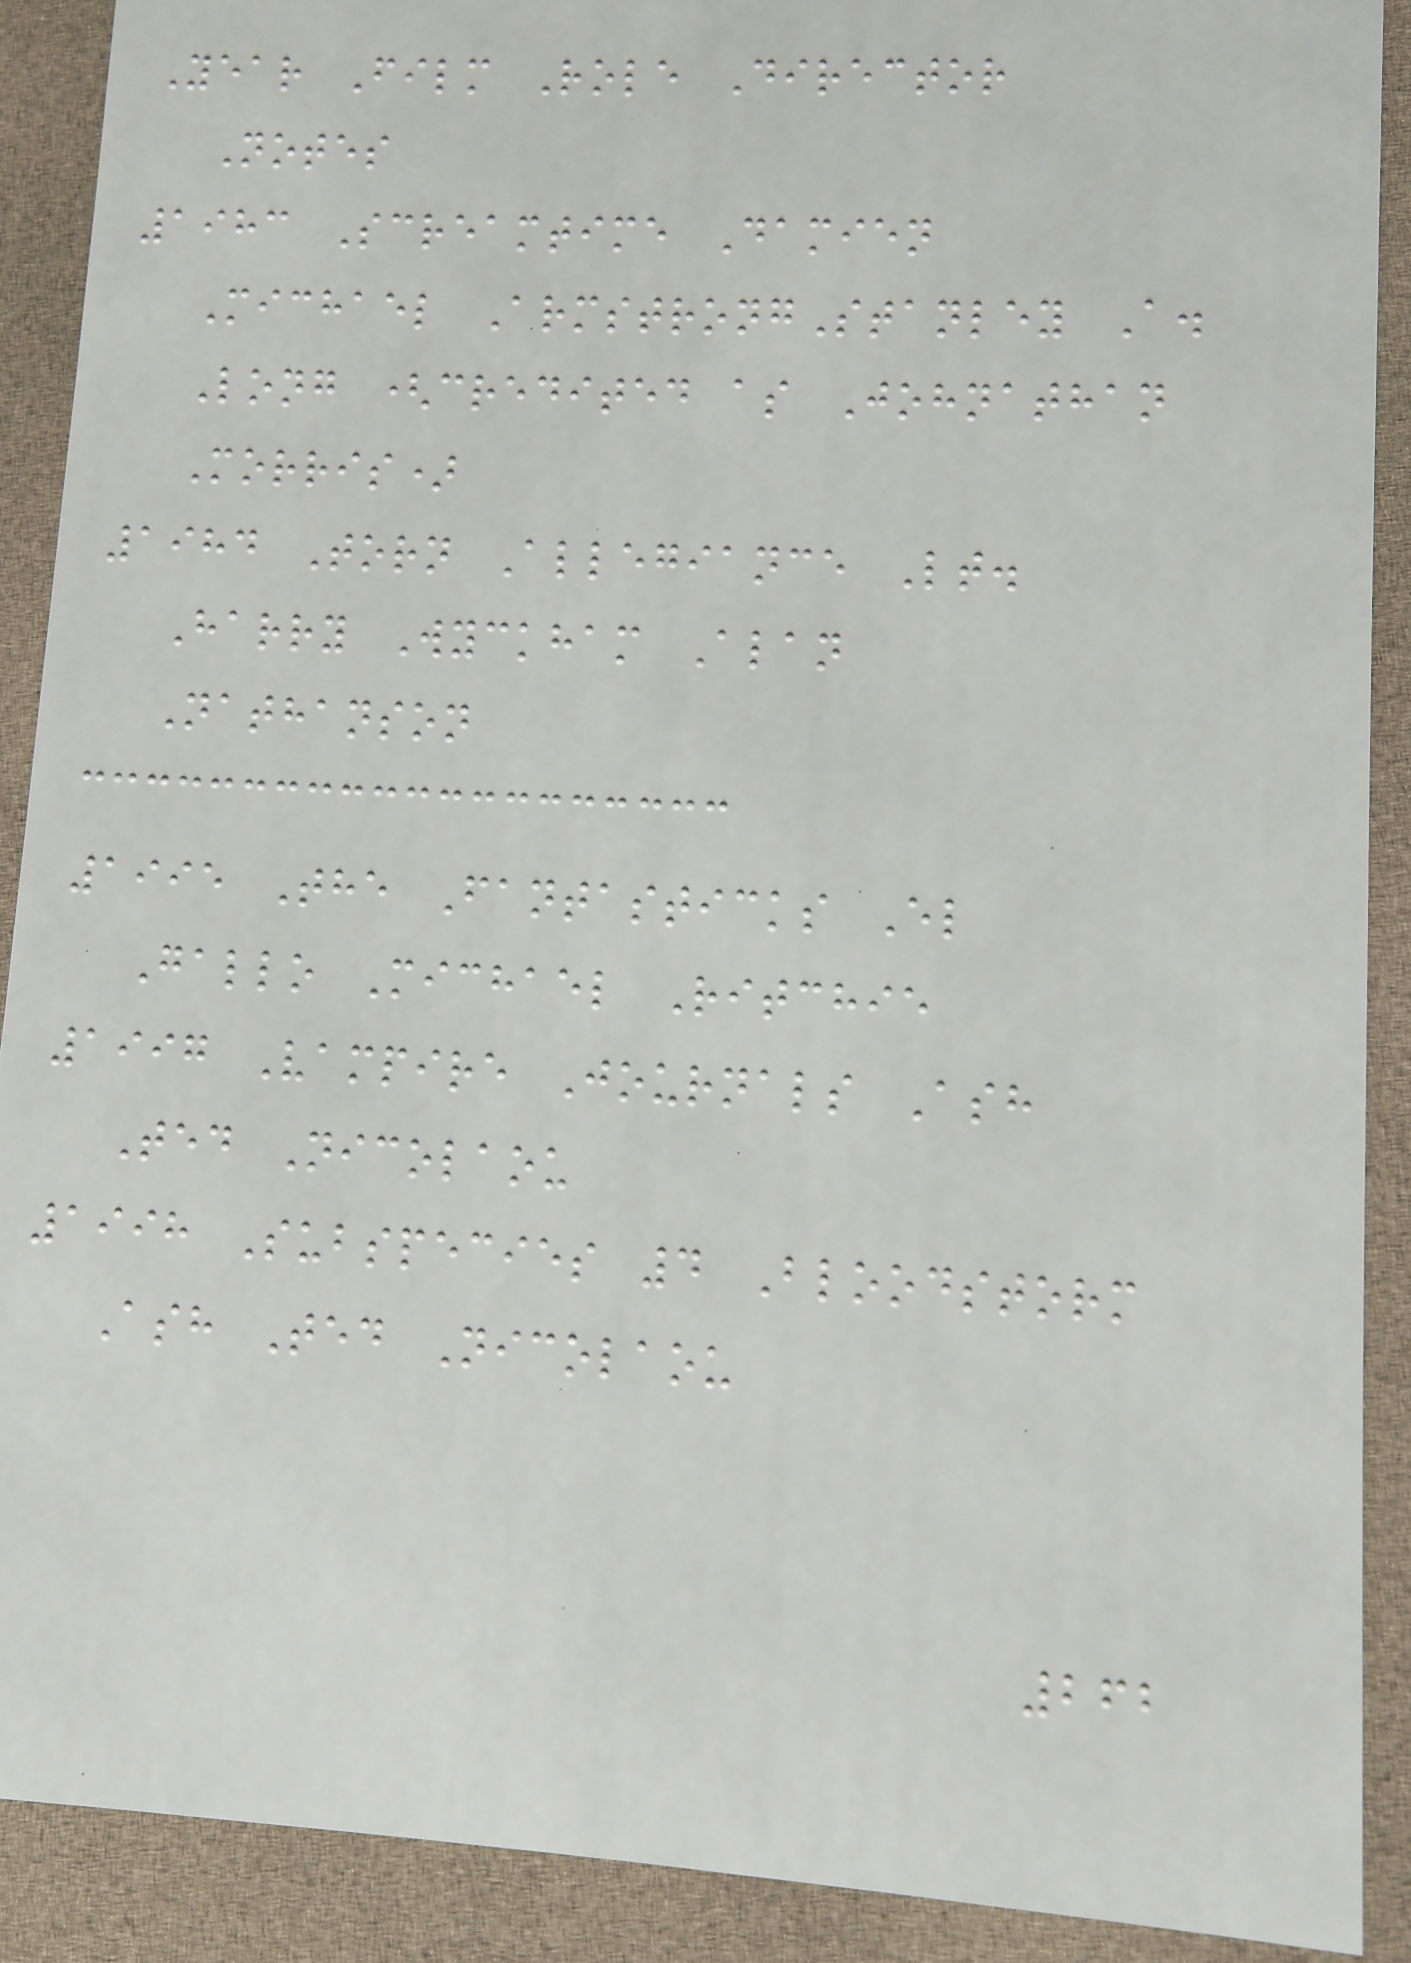Year Film Role Director
Notes
1983 Screamtime Damien
Michael ArmstrongStanley A.
Long (credited as Johnathan
Morris)
1984 Torn Allegiance Lt.
Harry Wyckham Alan
Nathanson
1995 The Fantasticks El
Gallo Michael Ritchie
1997 Vampire Journals Ash
Ted Nicolaou
1998 Subspecies 4 Bloodstorm
Ash Ted Nicolaou
262
